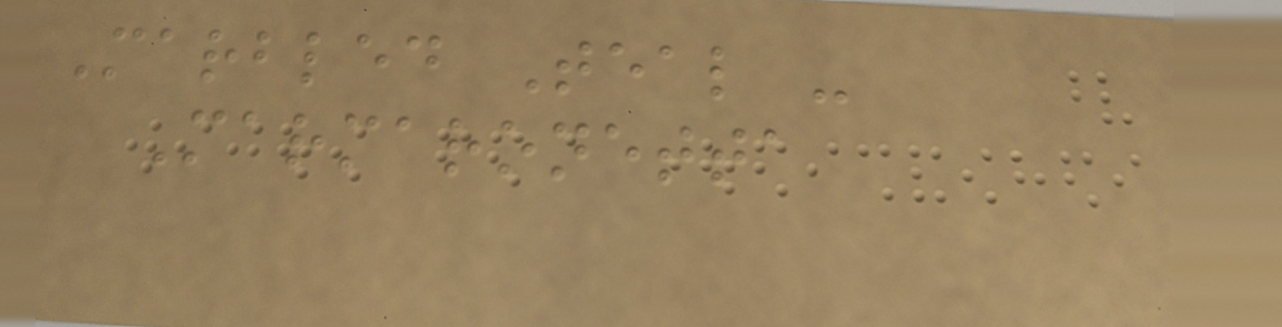Marbled Teal -
Marmaronetta
